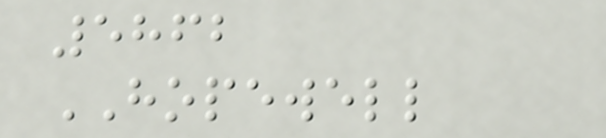5862
HOPEWELL
